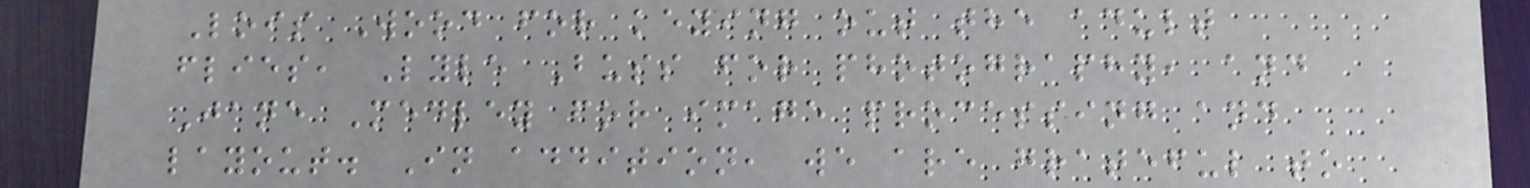Lois Wood for keying out the adult
flies, Lyle Buss for photography, and
Jane Medley for image processing and
layout. In addition, we are grateful to
